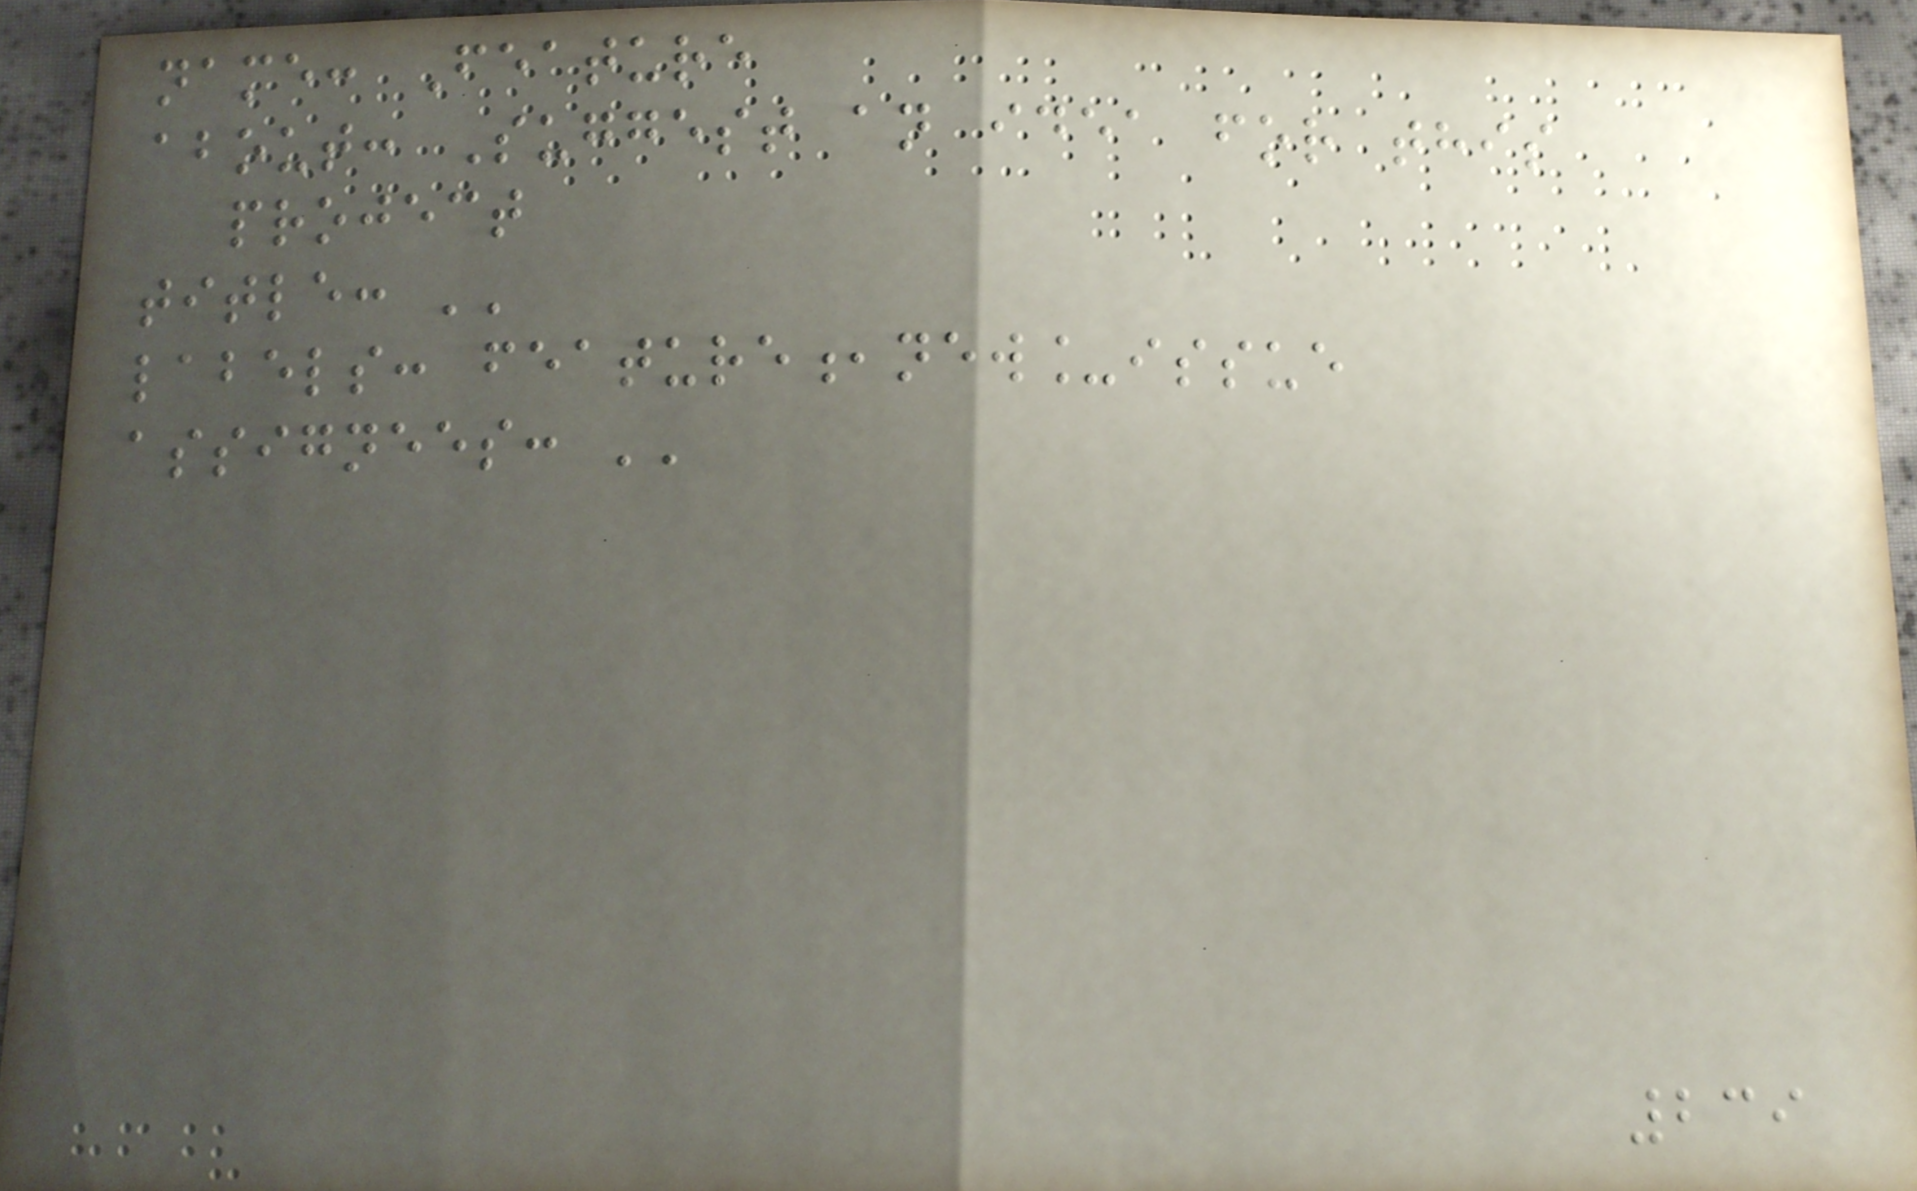name: Feature
about: Suggest an idea for this
project
title: ''
labels: feature,new_issue
assignees: ''
239
